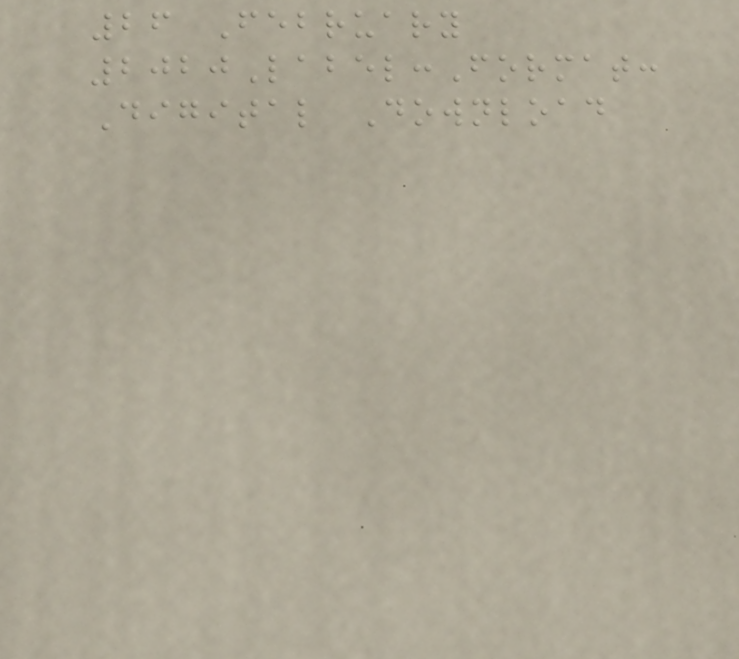26 February
2020Label:Format:
Digital Download
